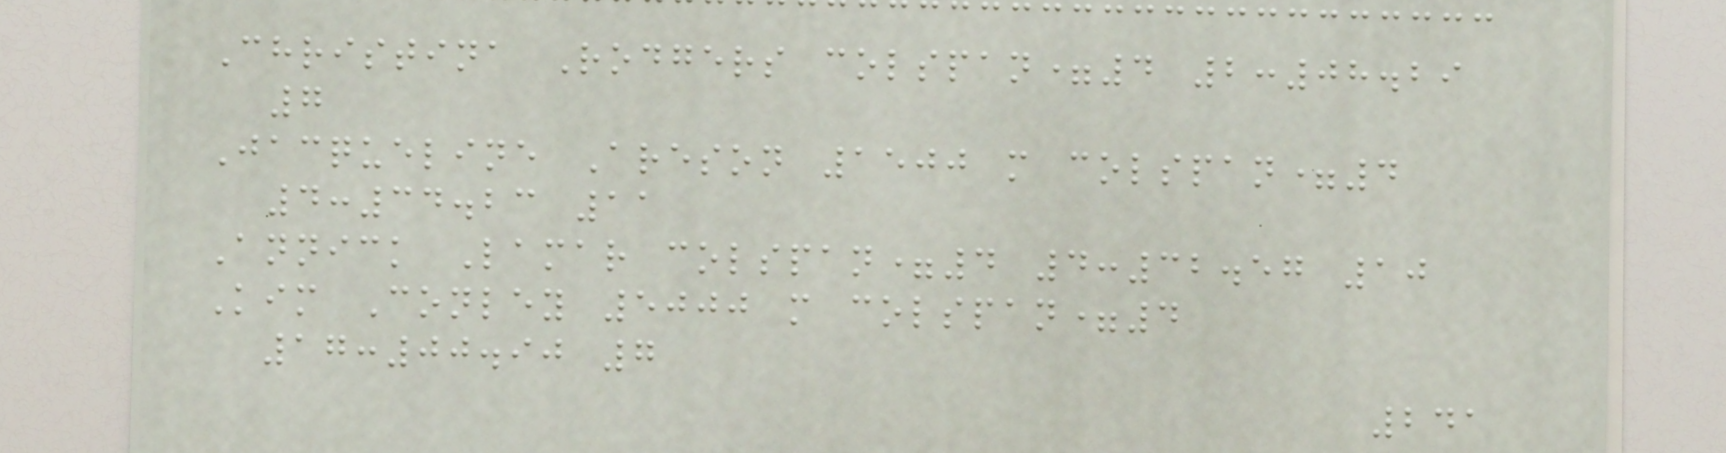Christina Rodgers colspan=4 2:08.29
7
Jacqueline Areson 1500 m colspan=4
4:34.23 11
Annick Lamar colspan=4 4:32.57 10
Kim Conley 5000 m colspan=4
17:00.90 7
241
